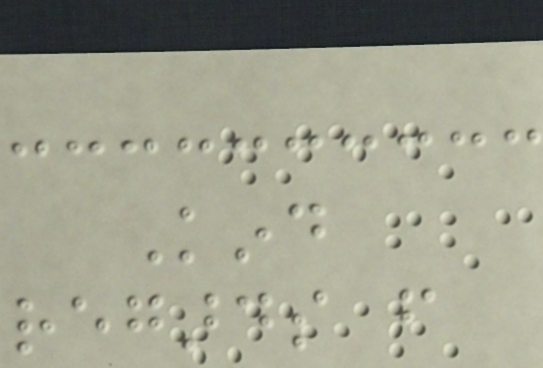Kind
regards from
